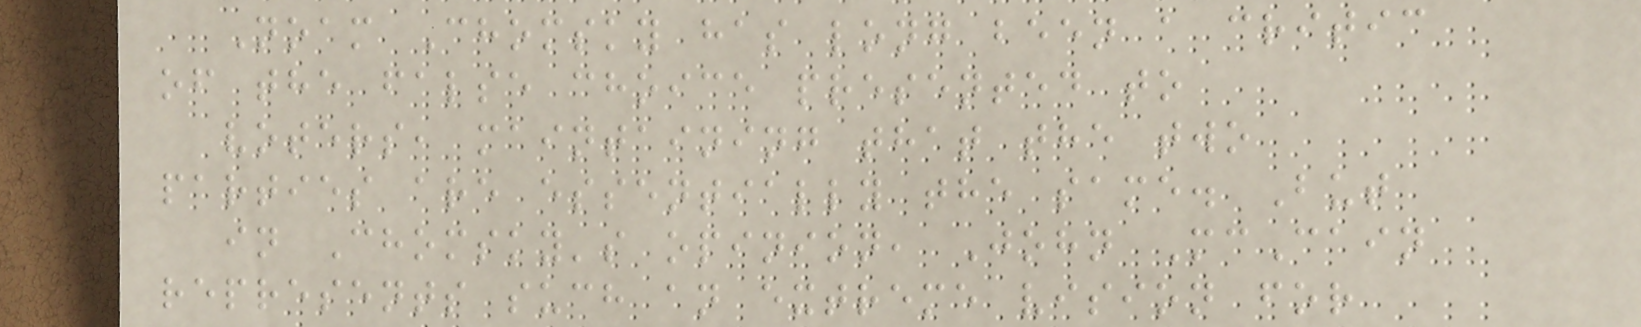Noam Chomsky has long been a critic
of the false choice presented to
voters, maintaining that the two
parties are essentially the same. But
in Chomsky's opinion, John McCain
represents such an extreme vision for
